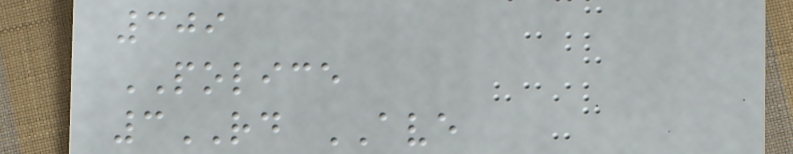309
POLICE
3RD AVE
